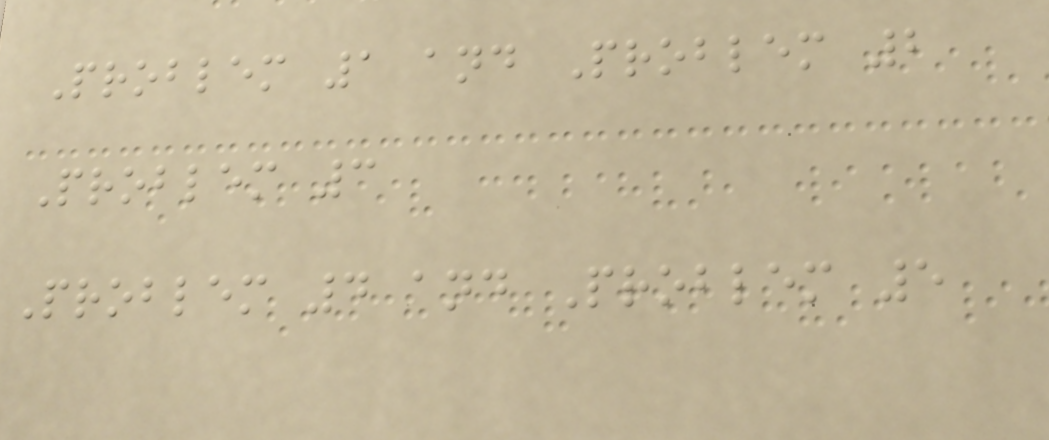Problem 1 and Problem 2
Problem 3
Problem 4 and Problem 5
